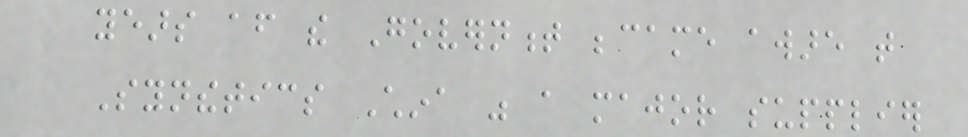years after the Government became aware that
Synthetics China was a major supplier
